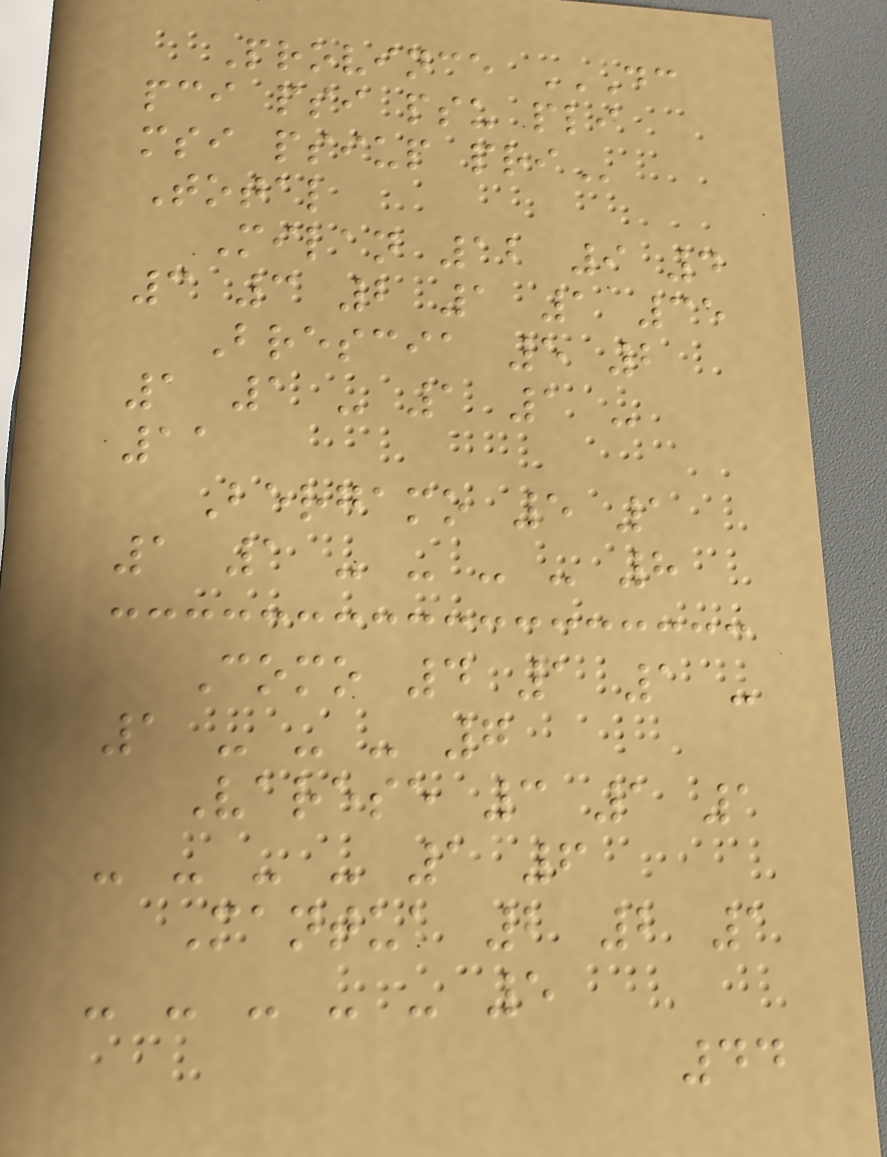Province DC
PCI PSI PSU PLI
MSI PSIUP PRI
Total
Milan 12 9 4
3 3 2 1 1 35
Brescia 5 2
1 1 - 1 1 -
11
Bergamo 5 1
1 1 - - - - 8
Como 4 1 1 -
1 - - - 7
Varese 3 1 1
- - - - 1 6
Mantua 2 2 1
- - - - - 5
44
